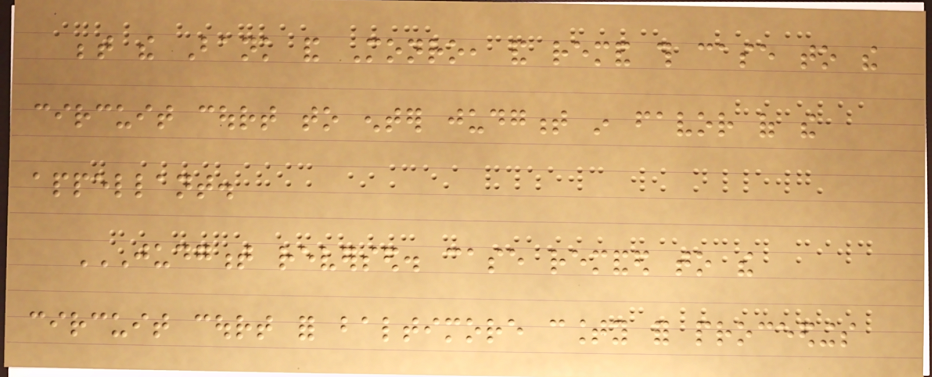between the Bank and Monro, and remand this case to the
circuit court to enter judgment in favor of the
appellant.
JUDGMENT REVERSED. CASE REMANDED TO THE
CIRCUIT COURT FOR BALTIMORE COUNTY FOR PROCEEDINGS
